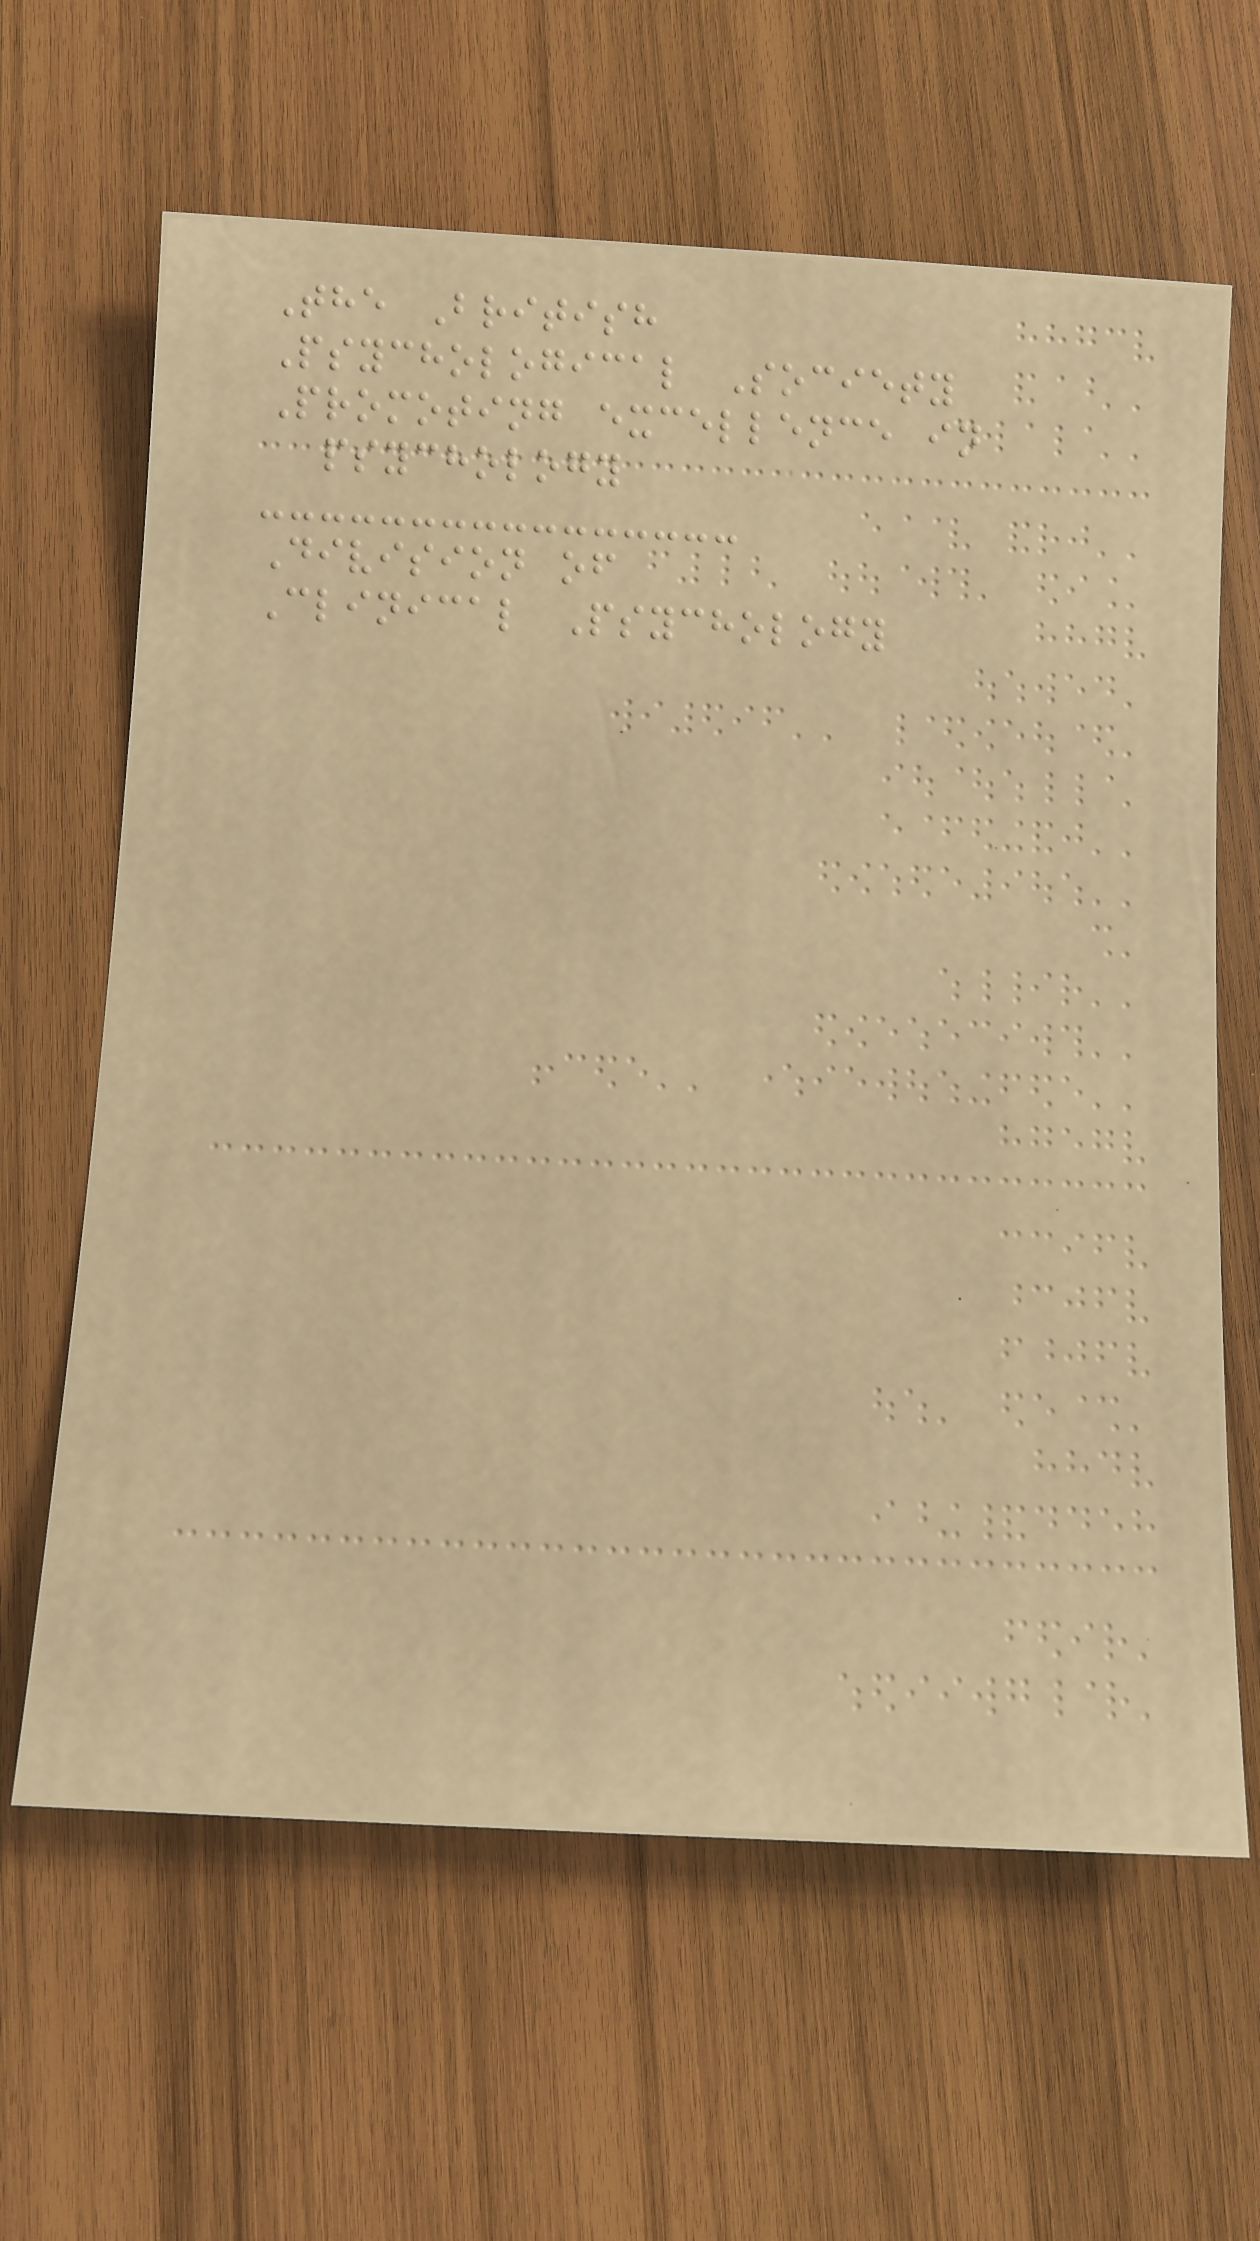The British
Psychological Society
Promoting excellence in
psychology
Division of
Clinical Psychology
